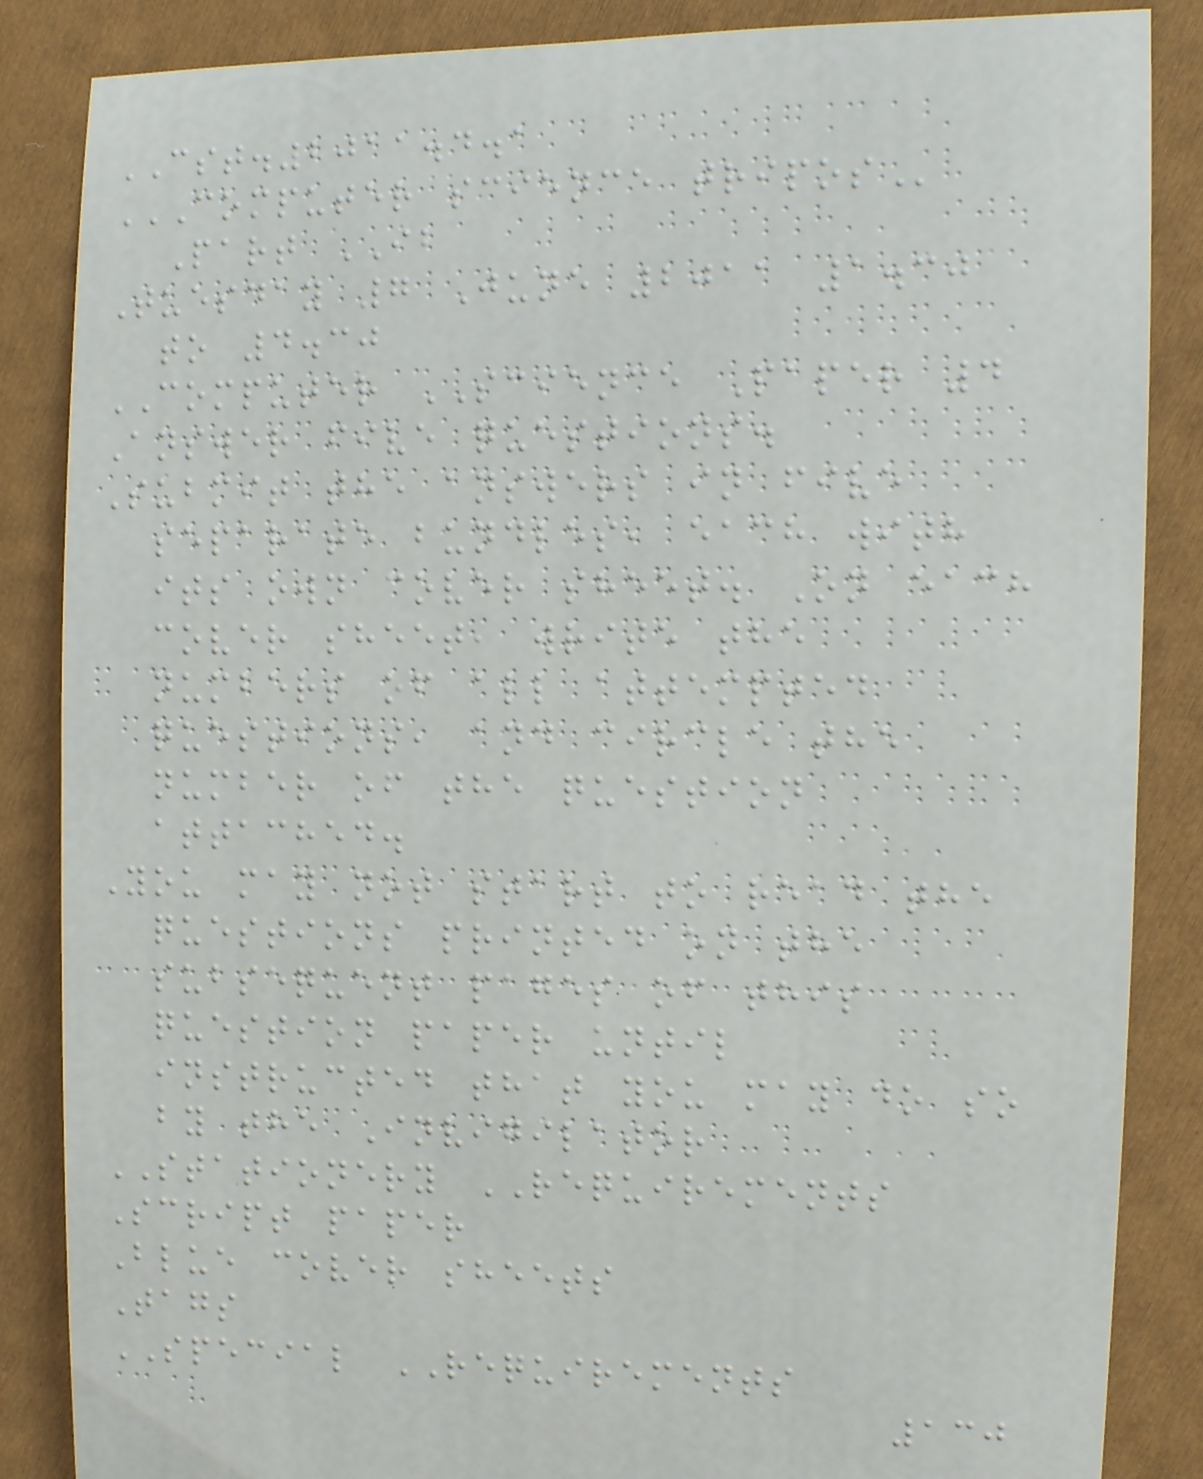CST.2011.4.1
COMPUTER SCIENCE TRIPOS
Part IB
Tuesday 7 June 2011 1.30
to 4.30
COMPUTER SCIENCE Paper 4
Answer five questions.
Submit the answers in five
separate bundles, each with
its own cover sheet. On each
cover sheet, write the
numbers of all attempted
questions, and circle the
number of the question
attached.
You may not start to read the
questions printed on the
subsequent pages of this
question paper until
instructed that you may do so
by the Invigilator
STATIONERY REQUIREMENTS
Script paper
Blue cover sheets
Tags
SPECIAL REQUIREMENTS
130
